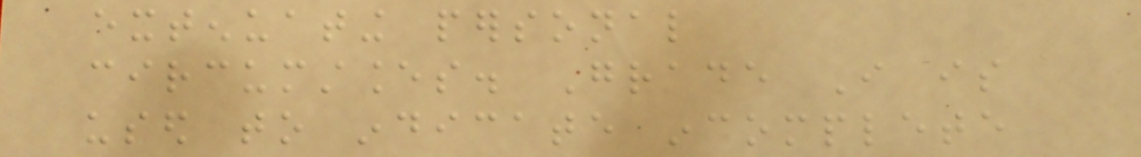extenuating personal
circumstances. Grade I is
used to indicate incomplete
